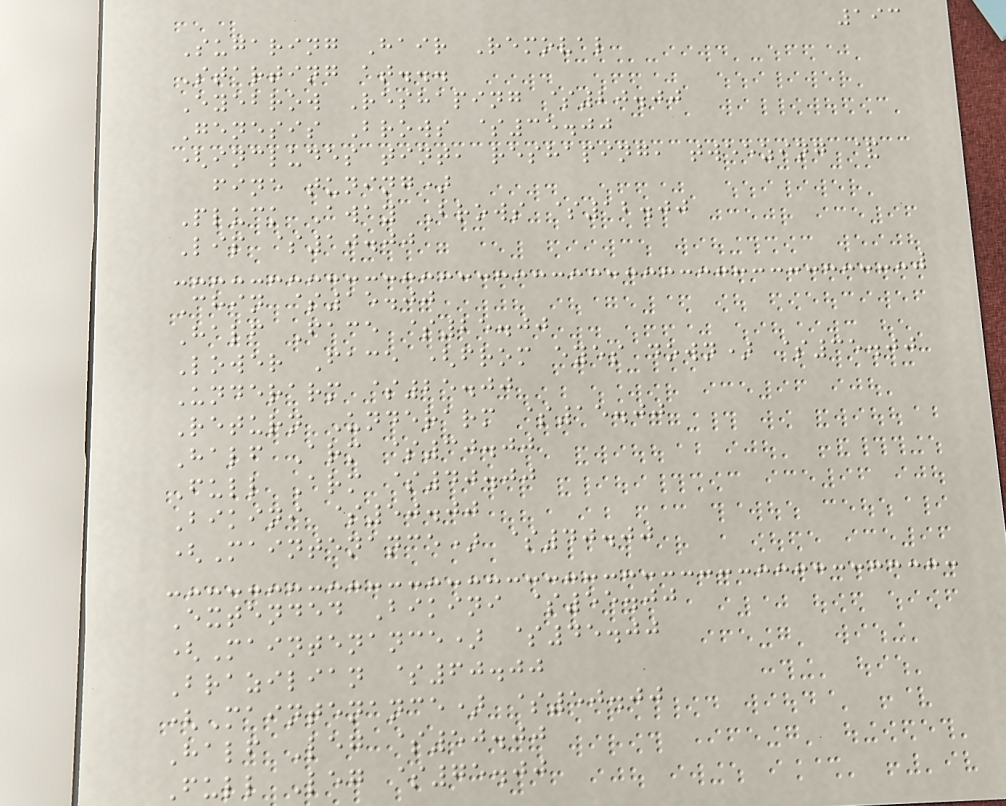193
Sugaring Hair Removal
Starting at...
Eyebrow Reshaping $20.00
Genesis Brows $35.00
(includes tint, reshaping, tweezing &
fine tuning)
Pluck Away Brows $12.00
Lip $10.00
Chin $15.00
Half Face $25.00
Lower Face (from eyes down) $35.00
Underarm $25.00
Return Underarm $15.00
Half Arm $30.00
Full Arm $40.00
Bikini $50.00
(Maintenance) $40.00
Extended Bikini $55.00
(Maintenance) $45.00
Brazilian $60.00
(Maintenance) $50.00
Half Leg $50.00
Full Leg $75.00
